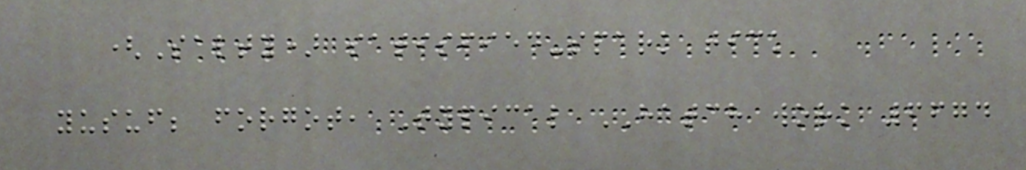(Salty) satisfied-spark tick
yusuf; forgot, Typical HATCH work 6674
